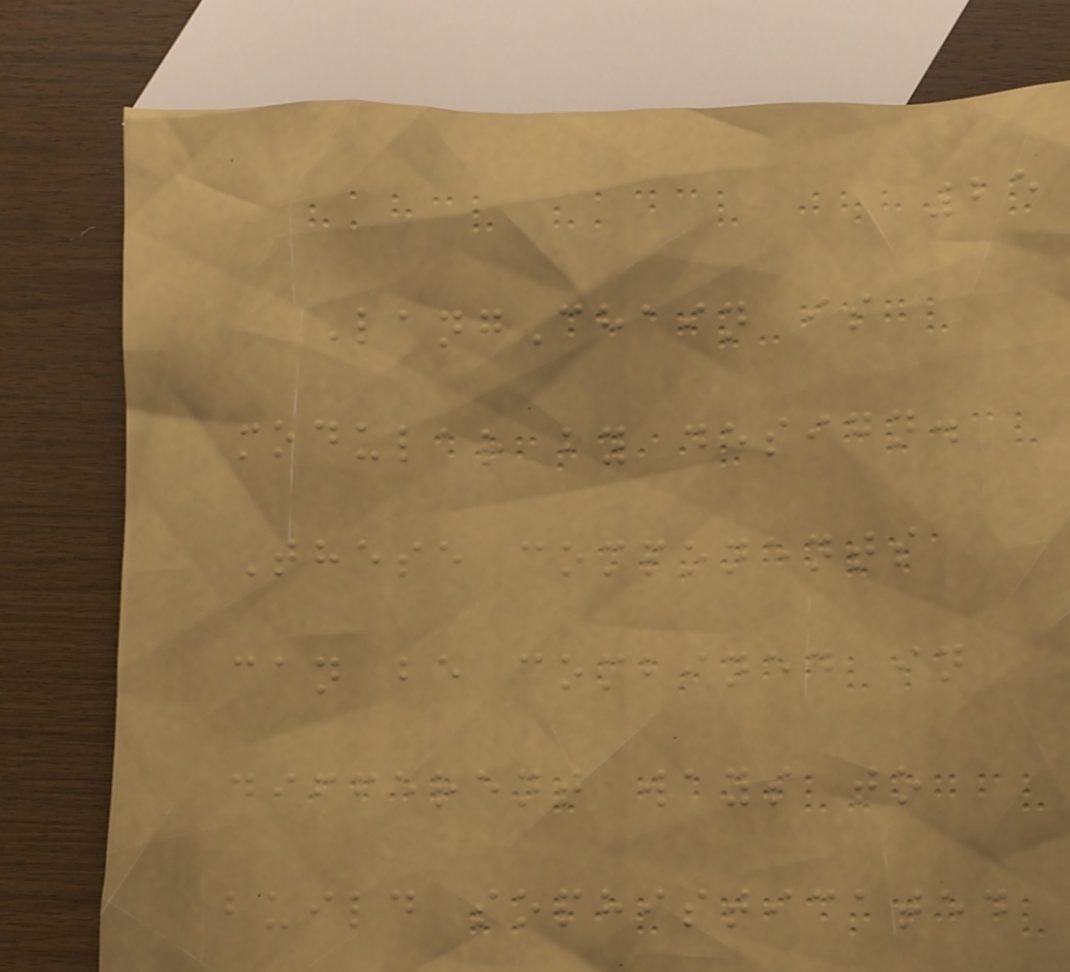25
LangChain is
modular by design.
These components
can be combined in
different ways to
build sophisticated
